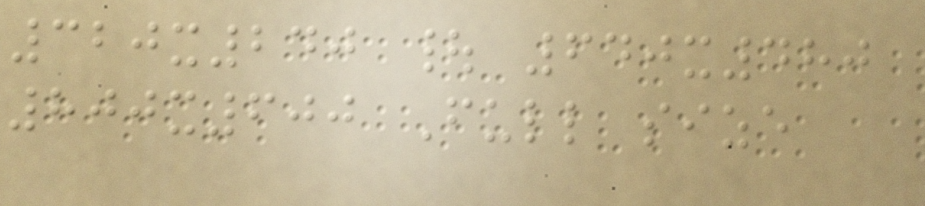320x240 | 640x480
800x600 Full size
